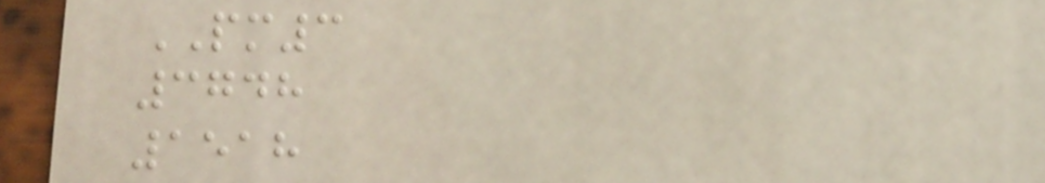PM3
3748
1518
